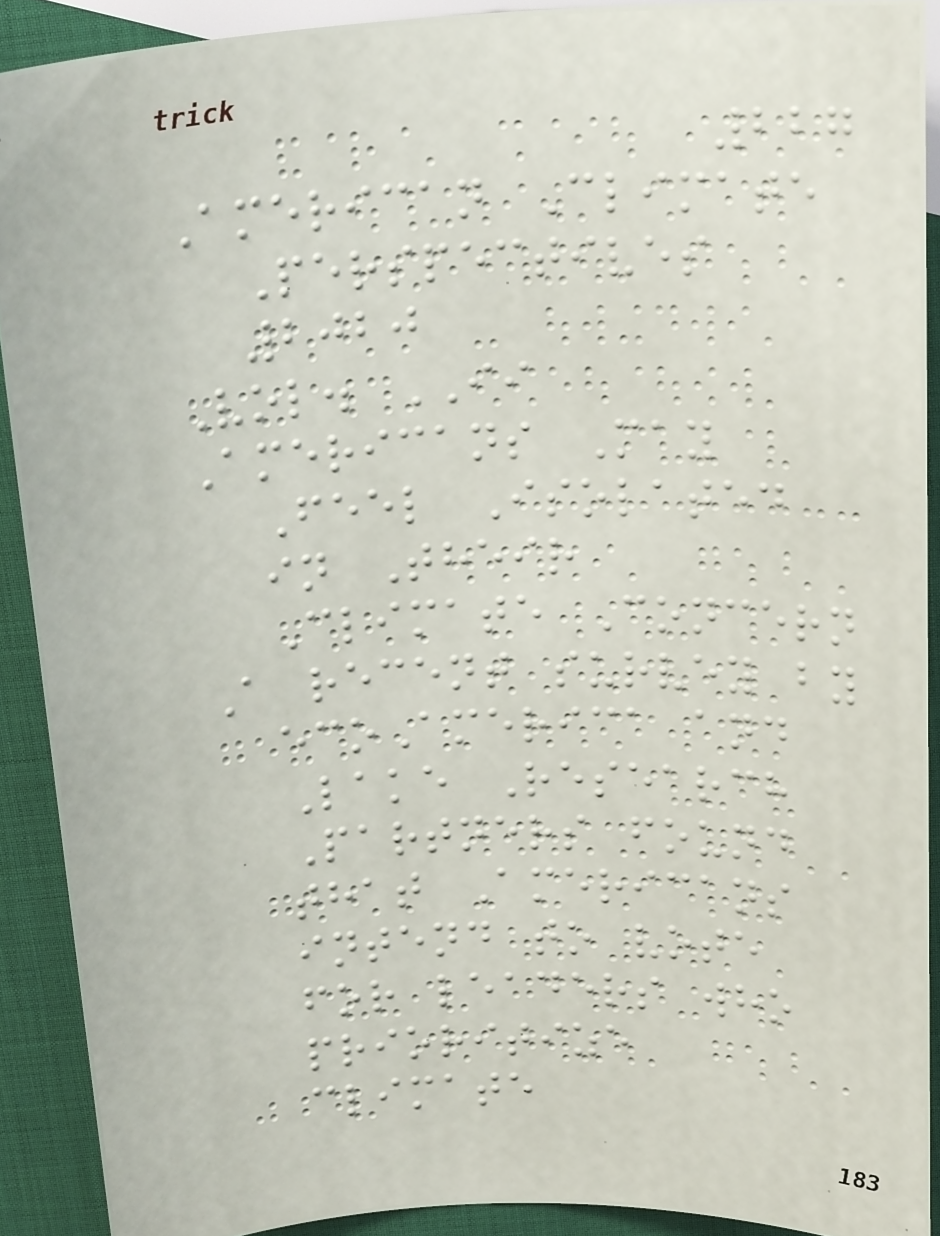227
American Climate
Perspectives
2020
Vol. II
Americans May
Feel Isolated
in Their
Climate Concern
A recent survey by
ecoAmerica and
Lake Research
Partners found
that Americans
intend to vote
for leaders who
prioritize
climate
